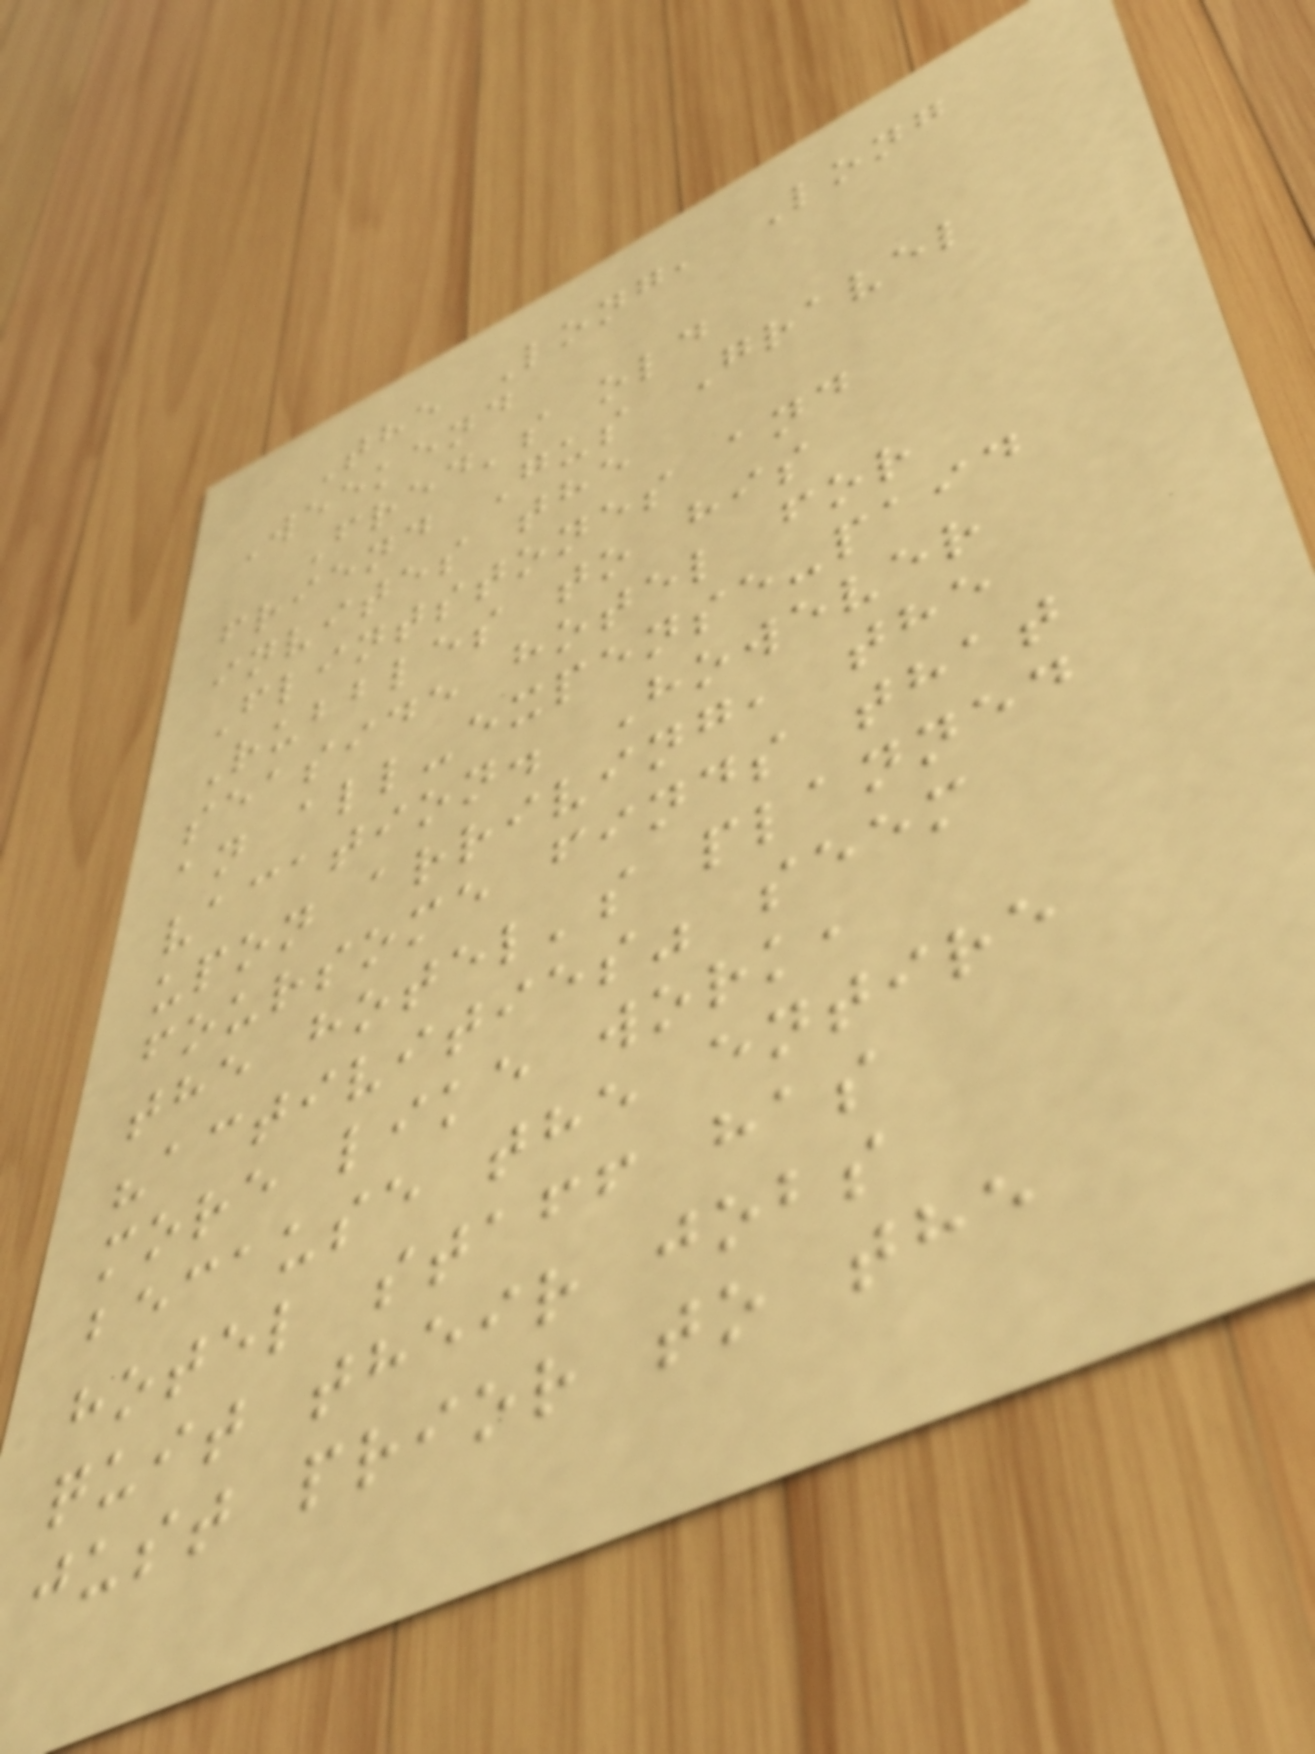The Long, Long
Weekend
Fred's old
friend Gus Gravel
invites the
Flintstones and
Rubbles to his
seaside hotel for
an all-expense-paid
vacation. However
upon arriving, the
foursome finds that
the hotel's planned
"activities" seem
more like work,
because the entire
hotel staff has
quit their jobs
just prior to the
